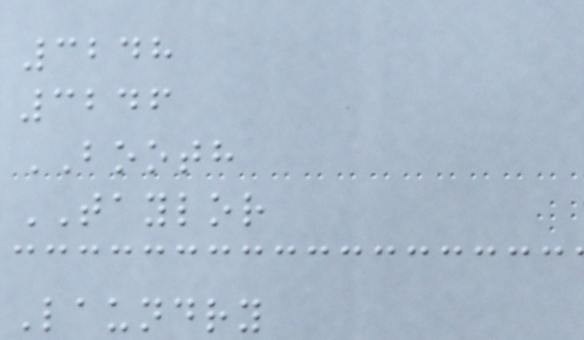3248
3246
BOOTH
TAYLOR
Laundry
